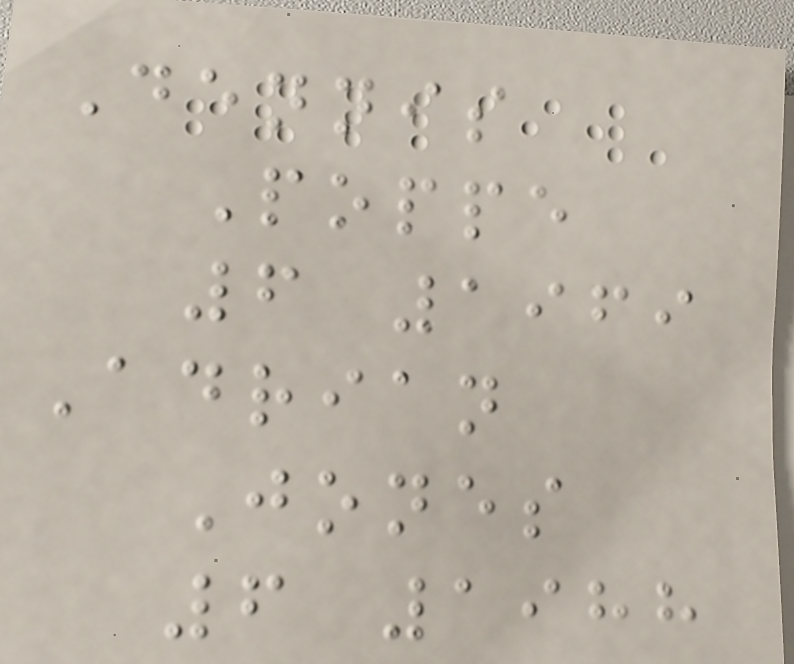Dennis
Poppe
6 1969
Adrian
Jones
6 1988
